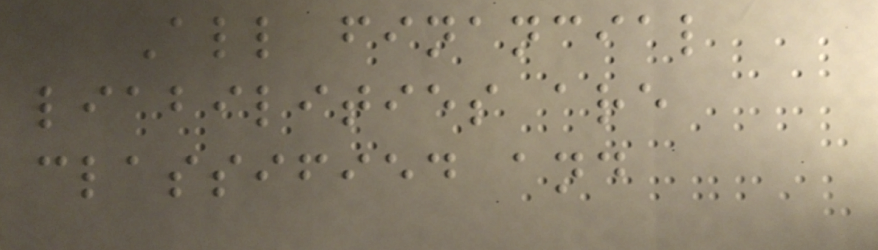All financial
liabilities are
classified and
